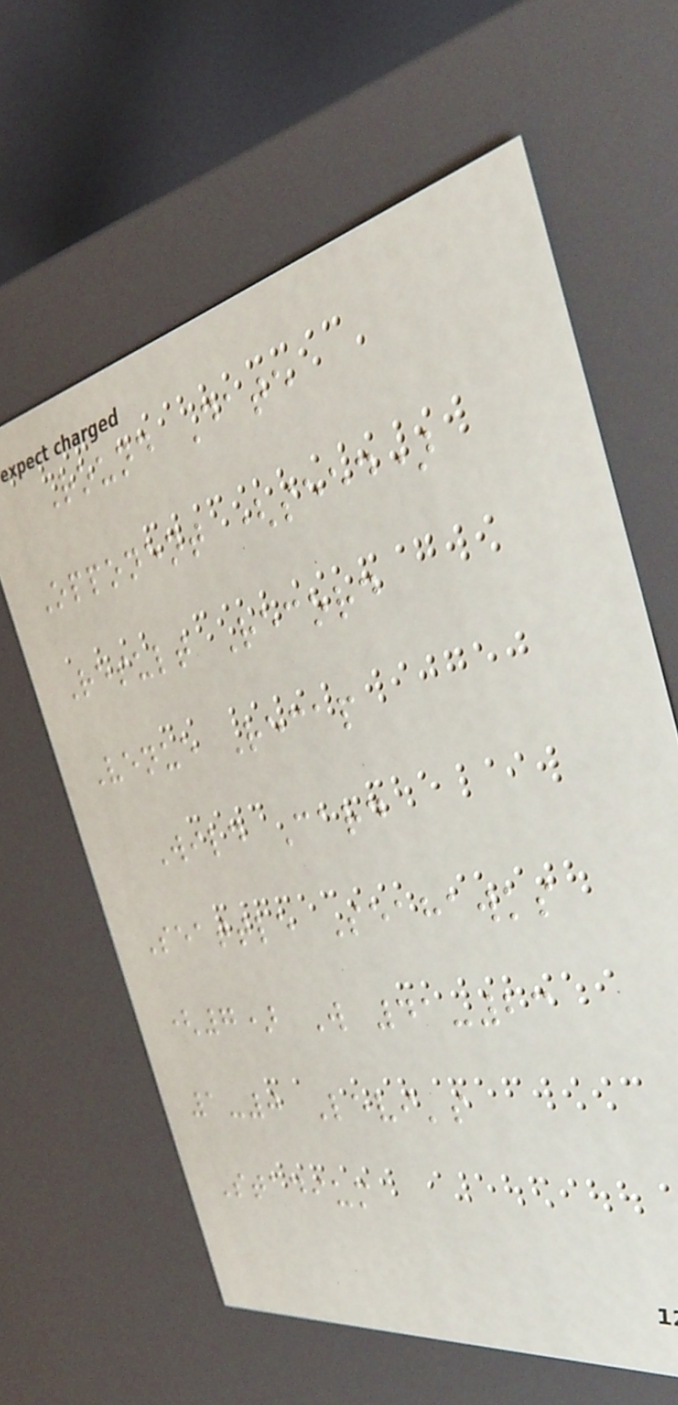Round Date
Opponent (seed)
Result Record
Venue Recap
Wild Card
Seattle Seahawks
(7) W 41-23
1-0 Levi's
Stadium
